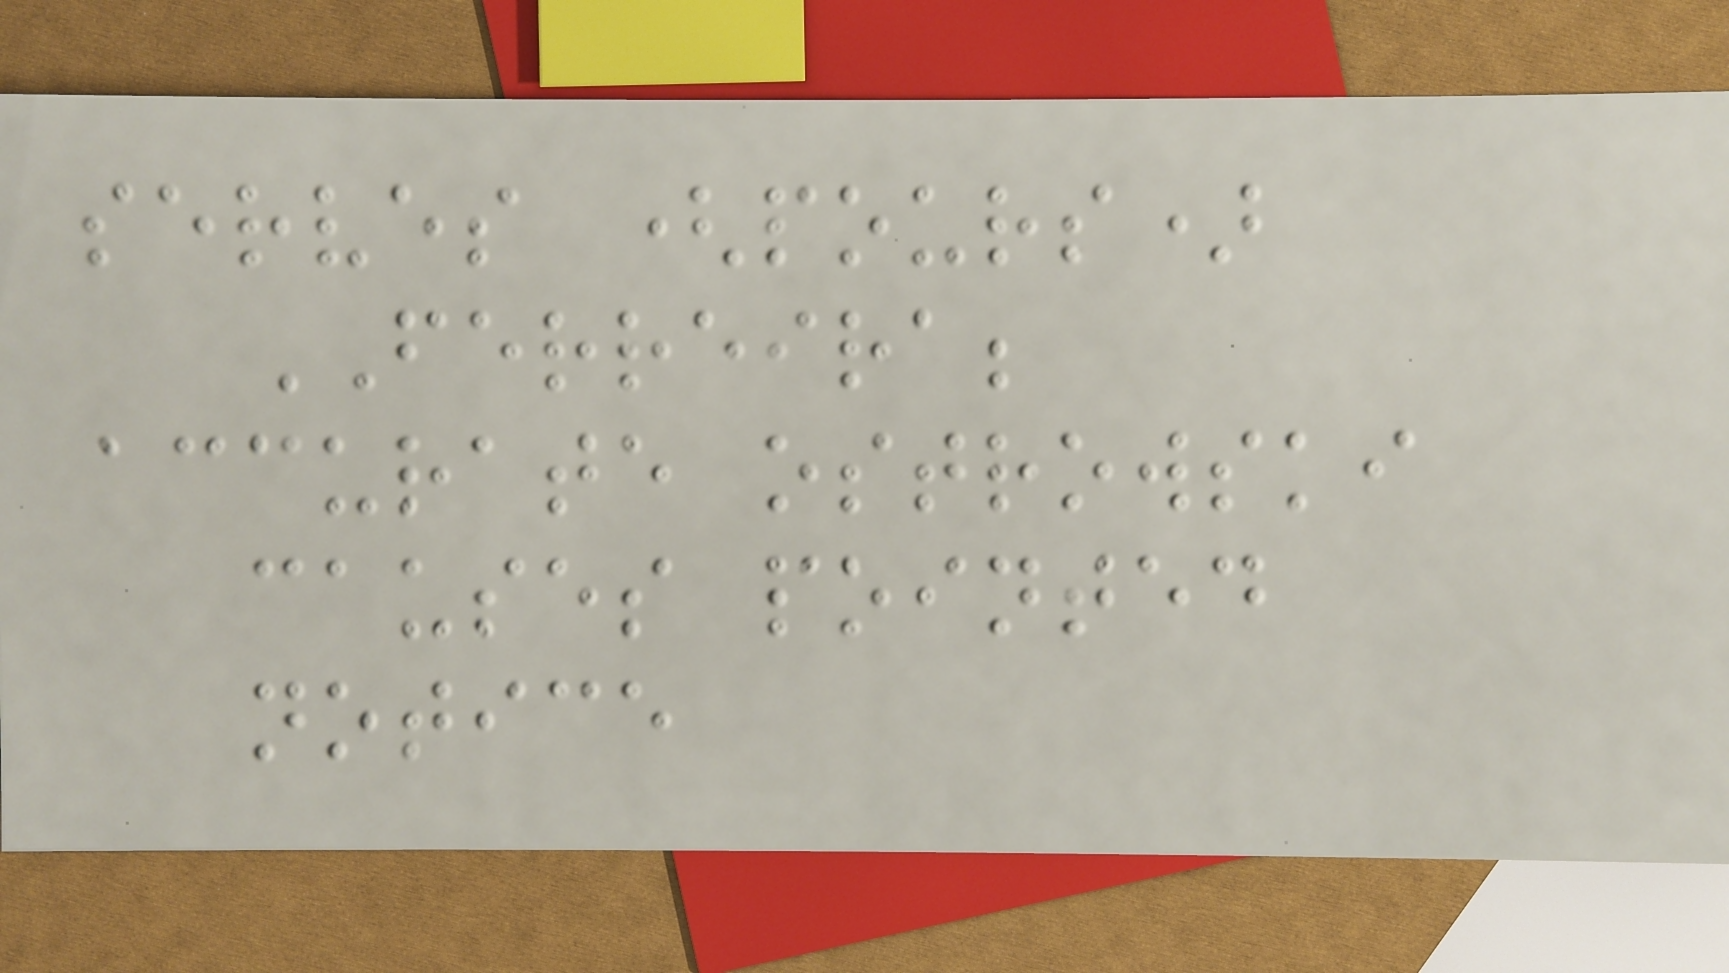serves (pours)
FERREIRA;
accurate ostrowski
causes pointed
notice
